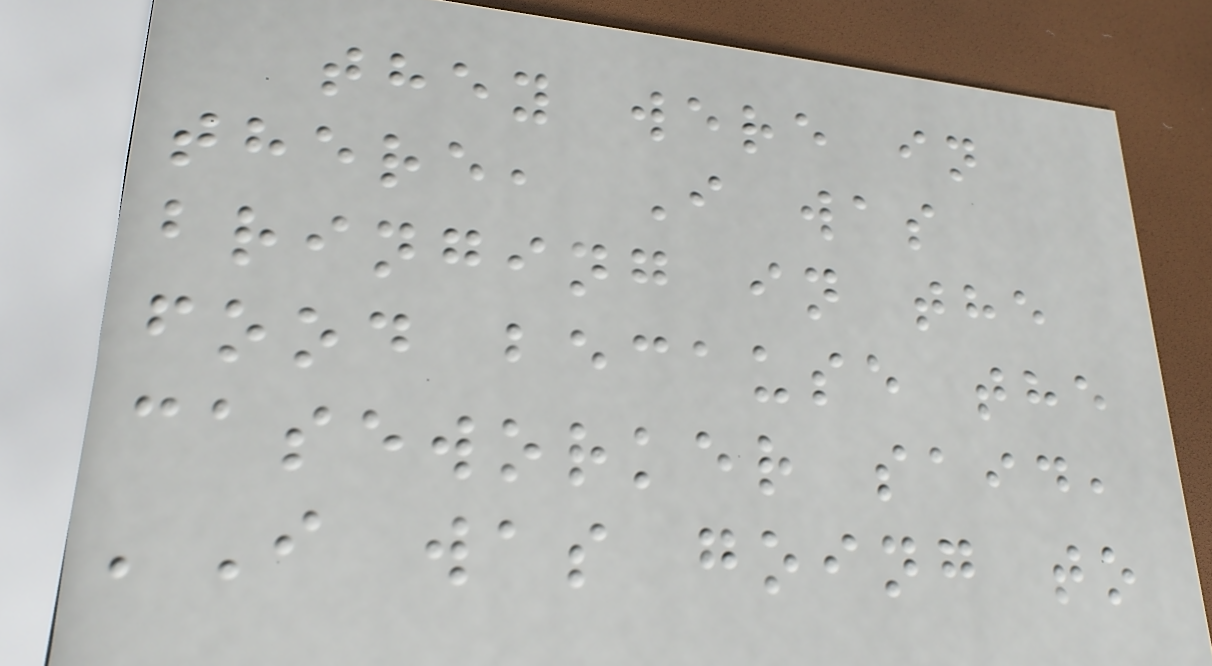they were in
there, I was
bringing in the
food because the
caseworker said,
'I was going to
